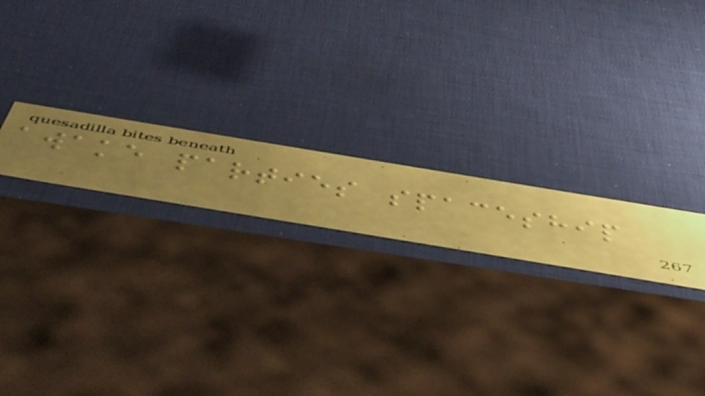awake parties spaceship
